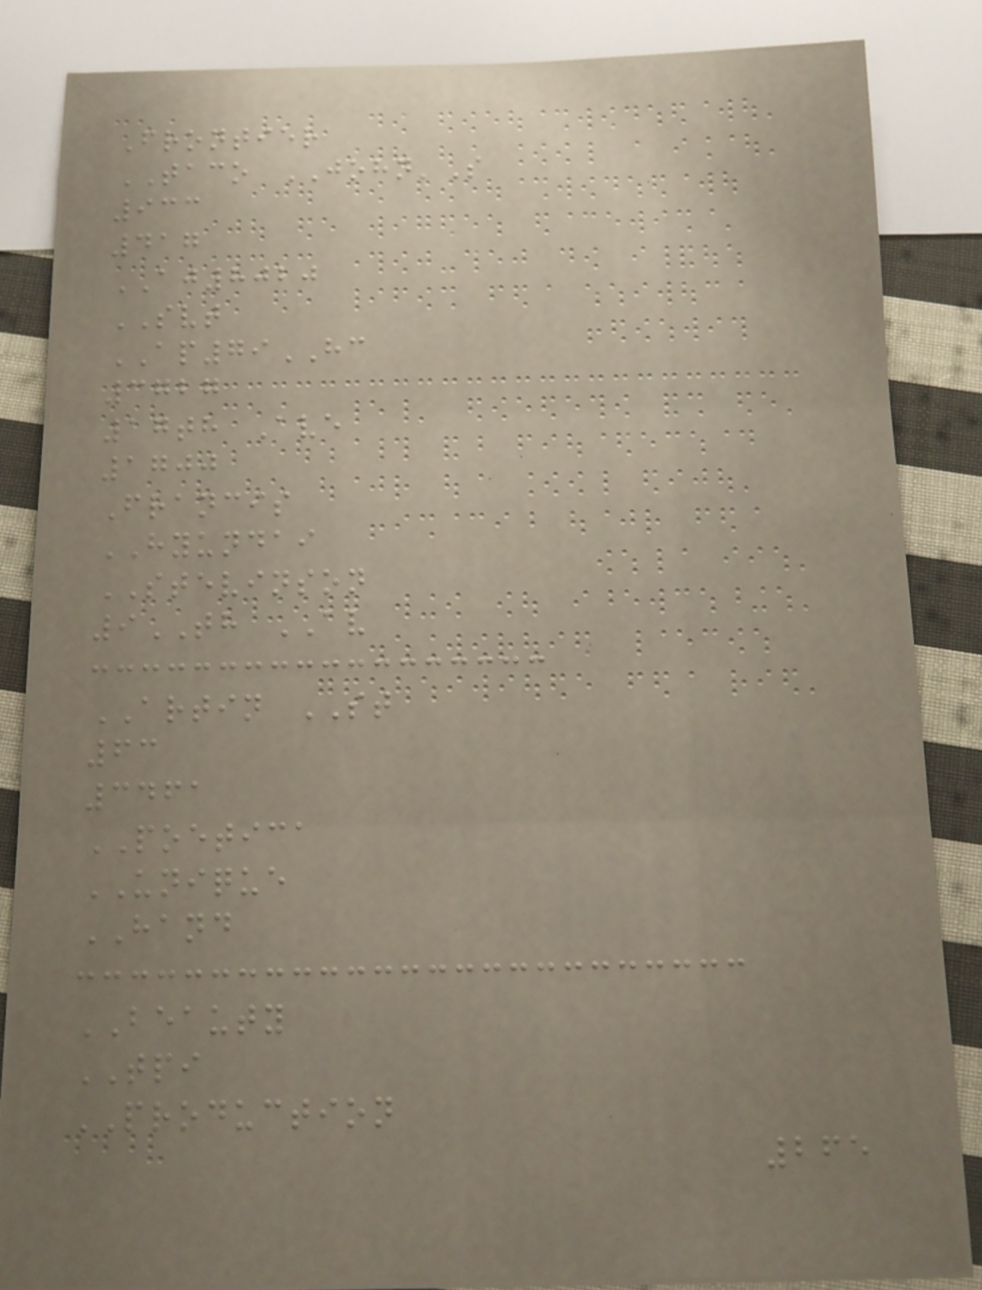Frontier
TACO JOHN'S
933
417
AJ8020
SVT
AP79HC
3727
17th Ave
1700
Francis
HYUNDAI
STEVINSON
9TH AV
ARTIN ST
63
3461
POETICA
UNIQUE
HAND
BEAUTY
TPI
PRODUCTION
265
